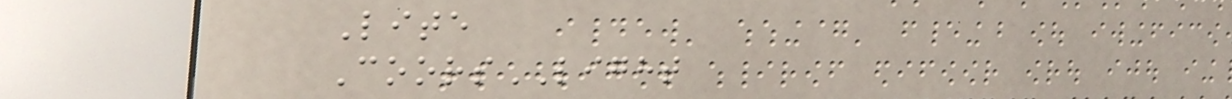Lite
CoorsLIGHT
